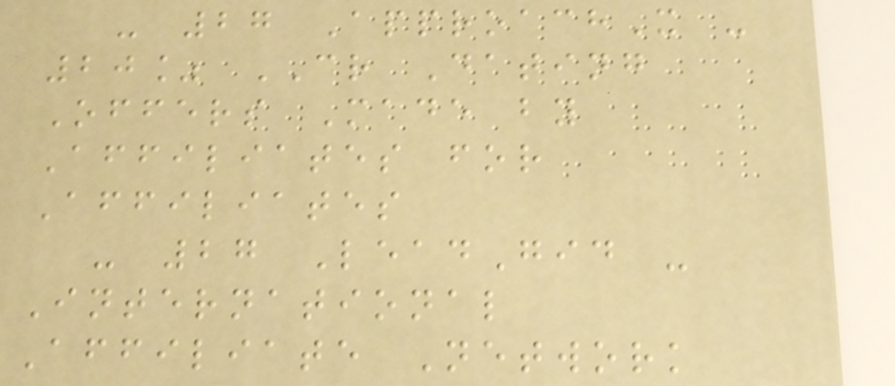- 27 ApproachX -
20% CR Dating
Offers Made by
Affiliates for
Affiliates
- 27 LeadGid -
International
Affiliate Network
